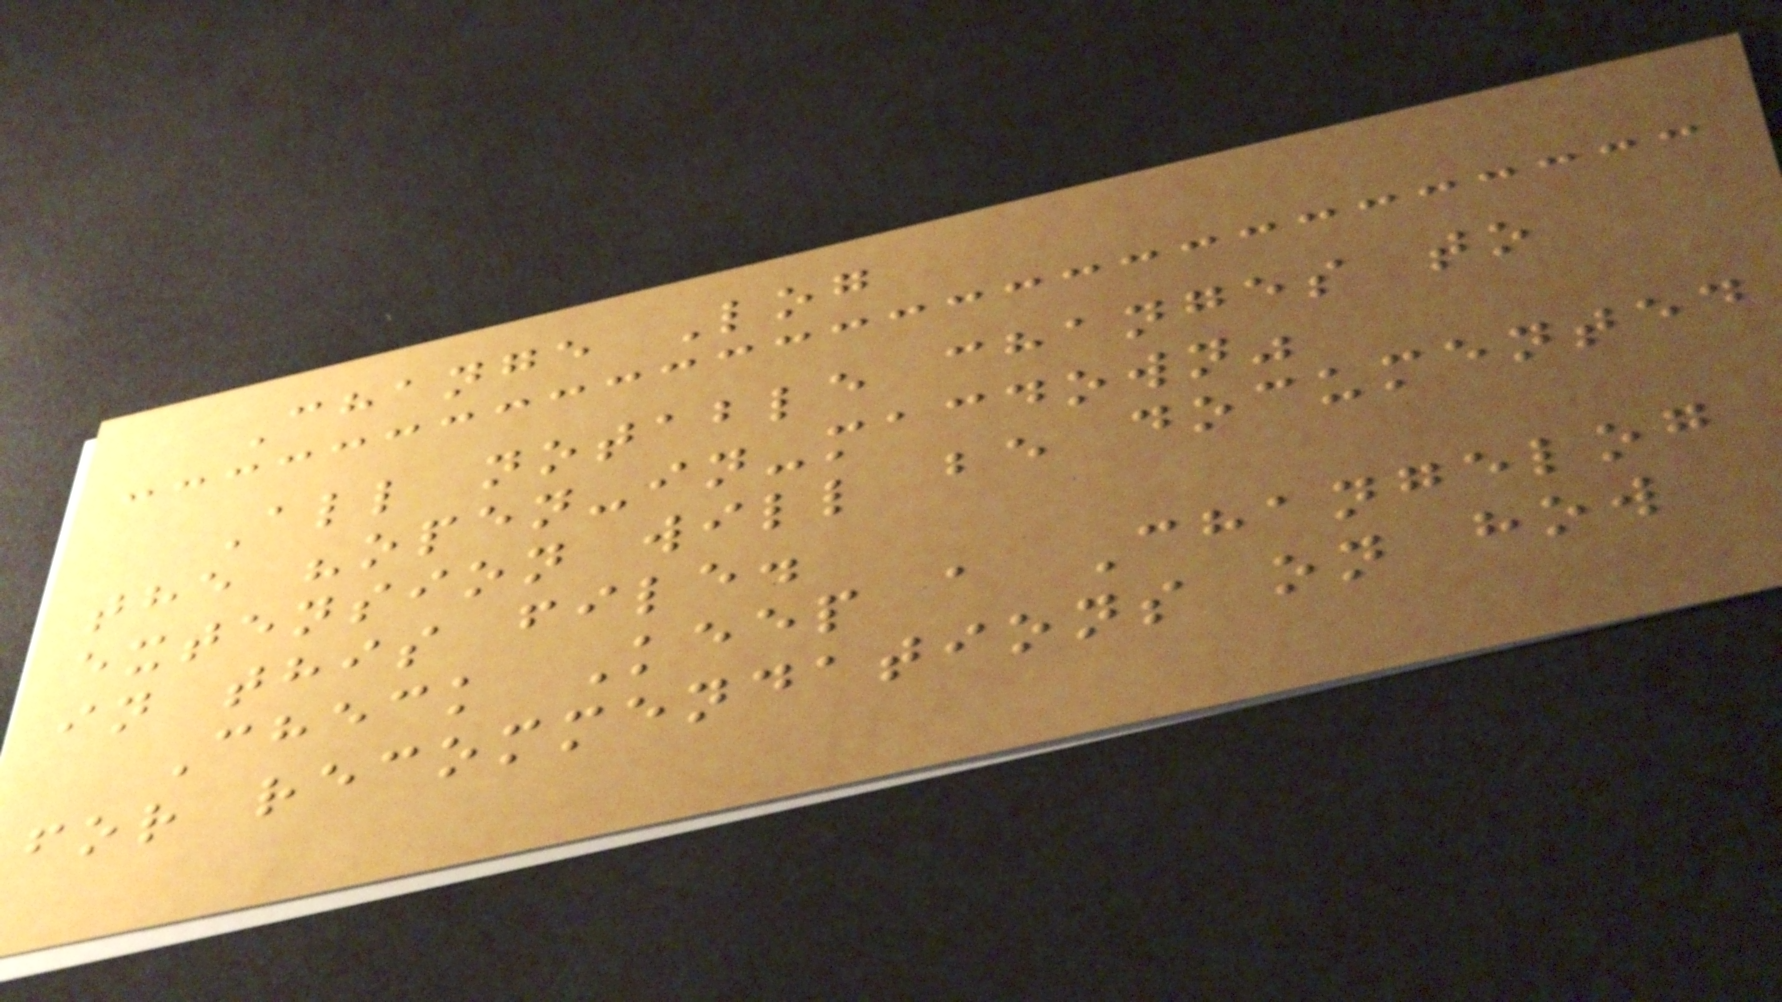Change Log
All notable changes to
the "open-in-macdown"
extension will be documented
in this file.
Check Keep a Changelog
for recommendations on how
